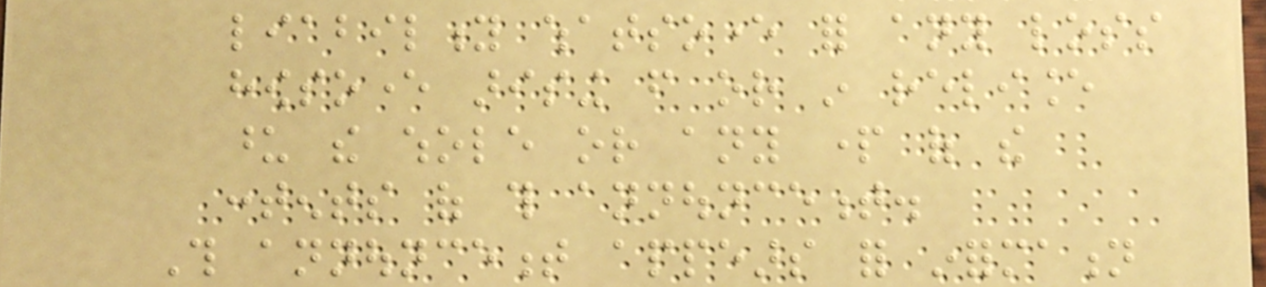liability whatsoever for any loss
howsoever arising from or in reliance
upon the whole or any part of the
contents of this announcement.
This announcement appears for information
